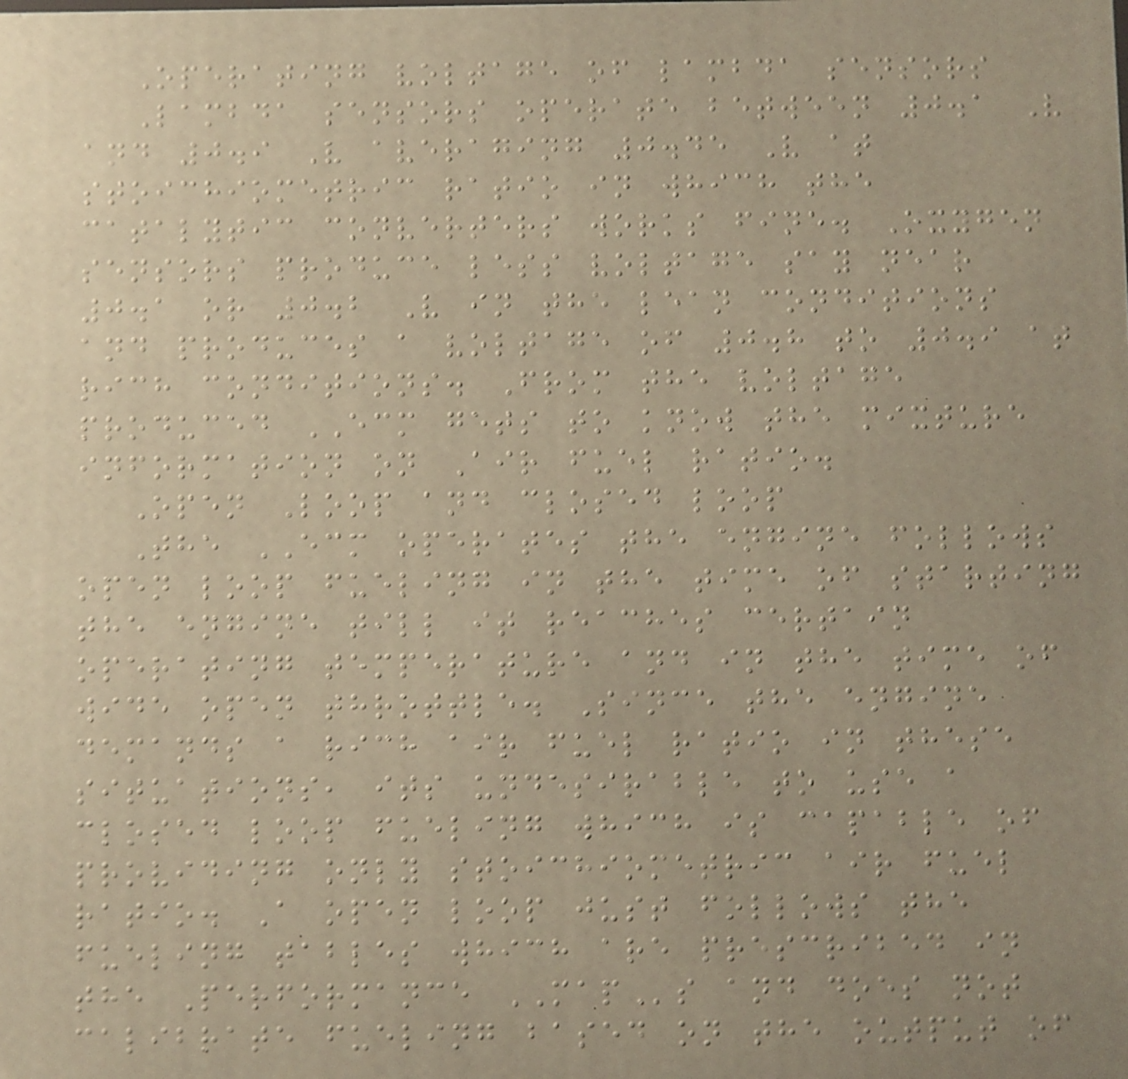Operating voltage of lambda sensors
Lambda sensors operate between 0.1 V
and 0.9 V averaging 0.45 V at
stoichiometric ratio in which the
catalytic converters works fine. Oxygen
sensors produce less voltage say near
0.1 or 0.2 V in the lean conditions
and produces a voltage of 0.8 to 0.9 at
rich conditions. From the voltage
produced ECM gets to know the mixture
information on Air fuel ratio.
Open Loop and closed loop
The ECM operates the engine follows
open loop fueling in the time of starting
the engine till it reaches certain
operating temperature and in the time of
wide open throttle. Since the engine
demands a rich air fuel ratio in these
situations, its undesirable to use a
closed loop fueling which is capable of
providing only stoichiometric air fuel
ratio. A open loop just follows the
fueling tables which are prescribed in
the Performance MAPs and does not
calibrate fueling based on the output of
